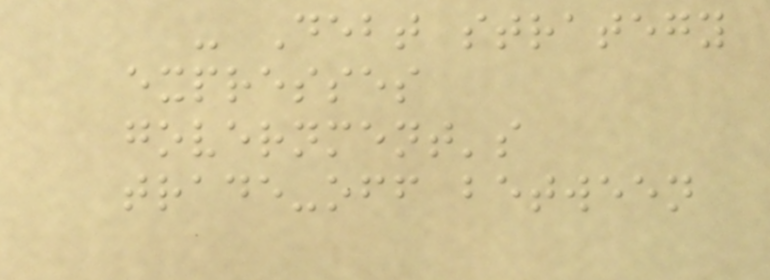- Debt strategy
expresses
government's
trade-off between
